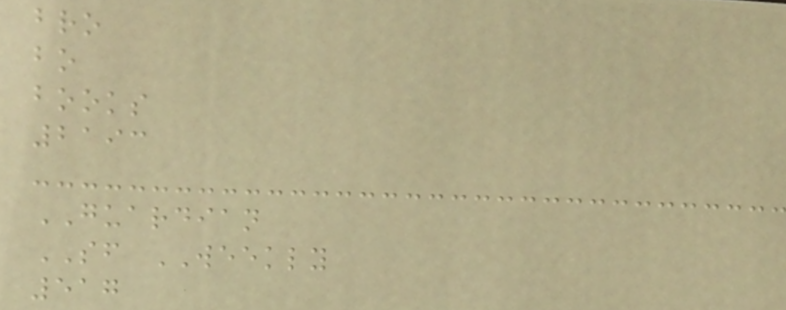bro
bo
books
2193
GUARDIAN
SF WEEKLY
517
